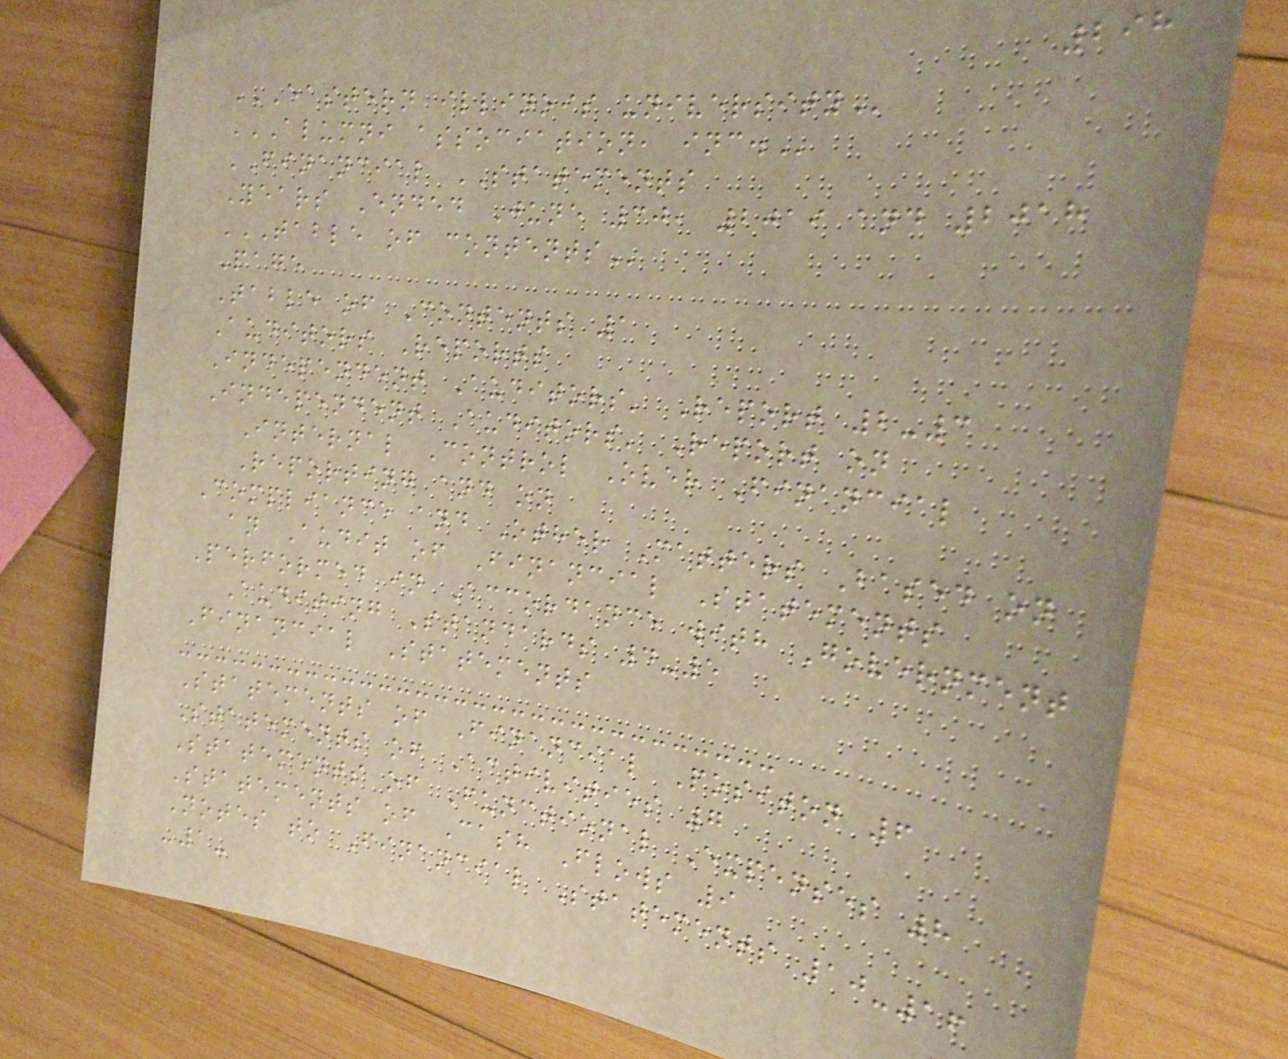298
EASTERN ILLINOIS UNIVERSITY
ALUMNI ASSOCIATION, INC.
FINANCIAL STATEMENTS
Years Ended June 30, 2019 and 2018
TABLE OF CONTENTS
Page
Table of Contents 1
Auditors Reports
Independent Auditors' Report 2-3
Independent Auditors' Report on
Internal Control Over Financial
Reporting and on
Compliance and Other Matters Based on
an Audit of Financial Statements
Performed in Accordance with Government
Auditing Standards 4-5
Financial Statements
Statements of Financial Positon 6
Statements of Activities 7
Statements of Functional Expenses 8
Statements of Cash Flows 9
Notes to Financial Statements 10-16
-1-
